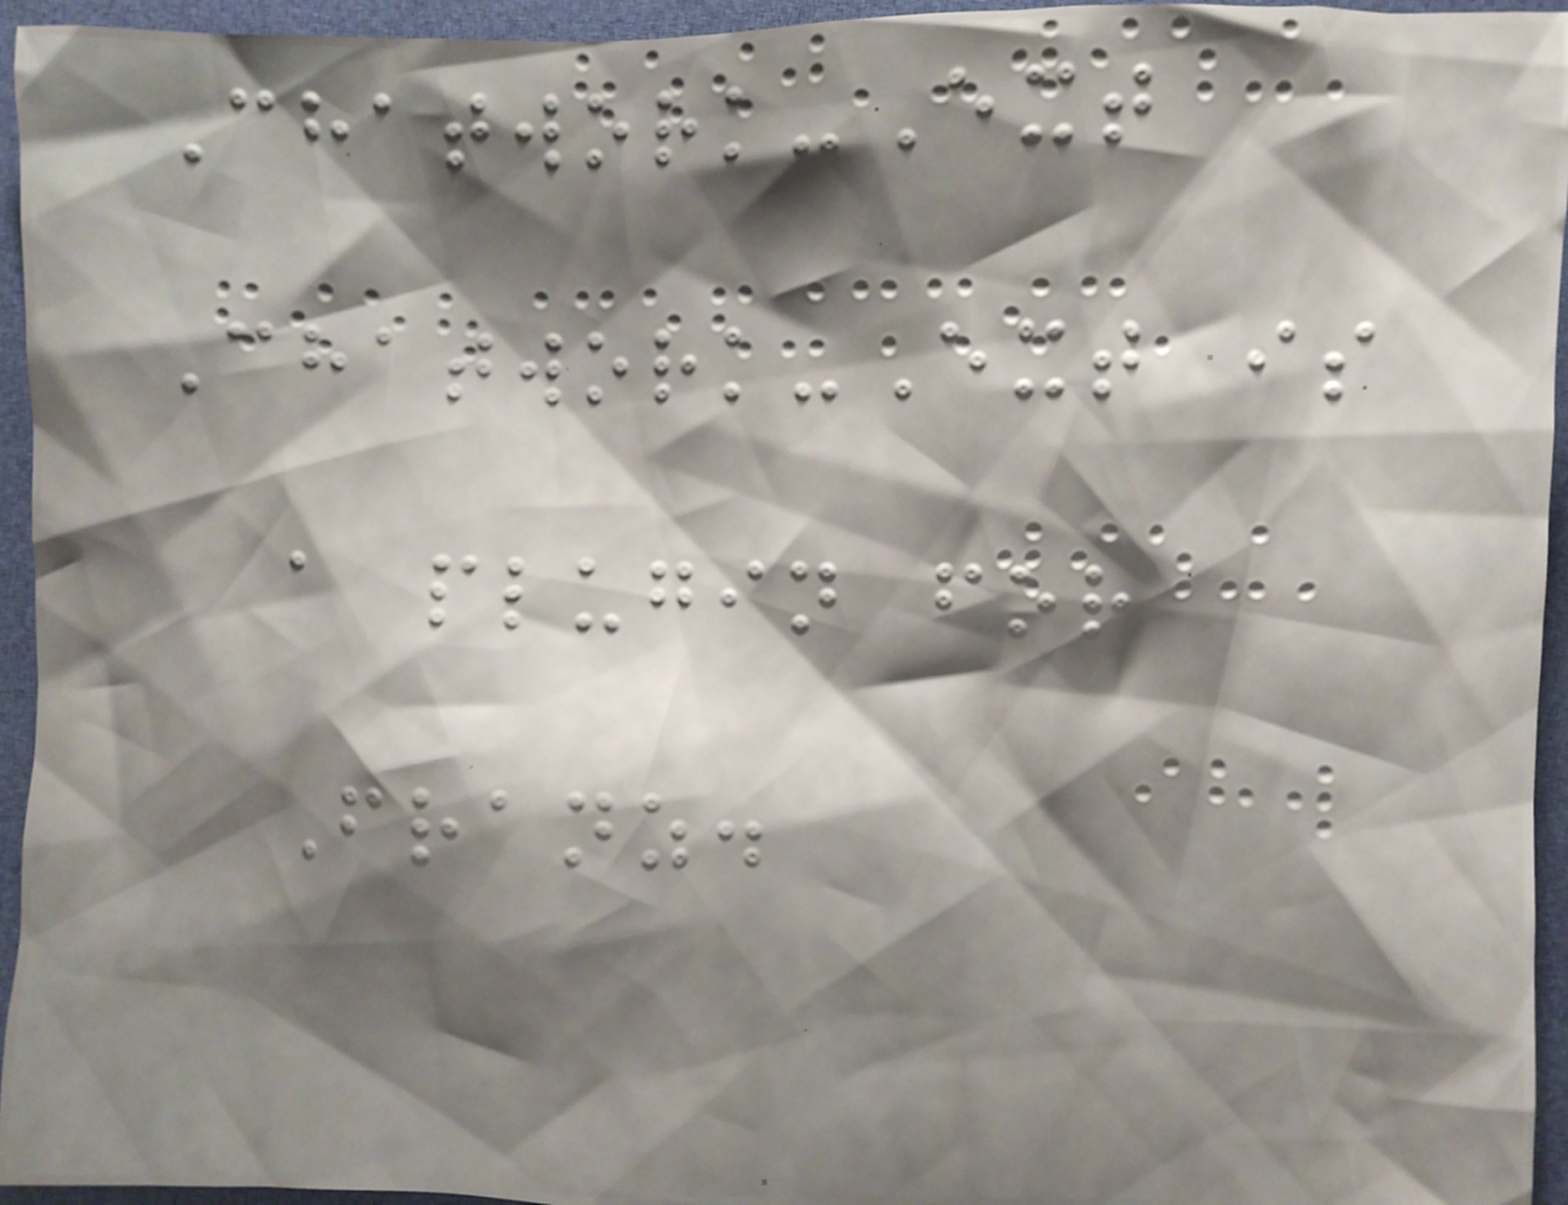Chatwork-Ext
Chatwork-Ext is
a plugin for
Franz.
